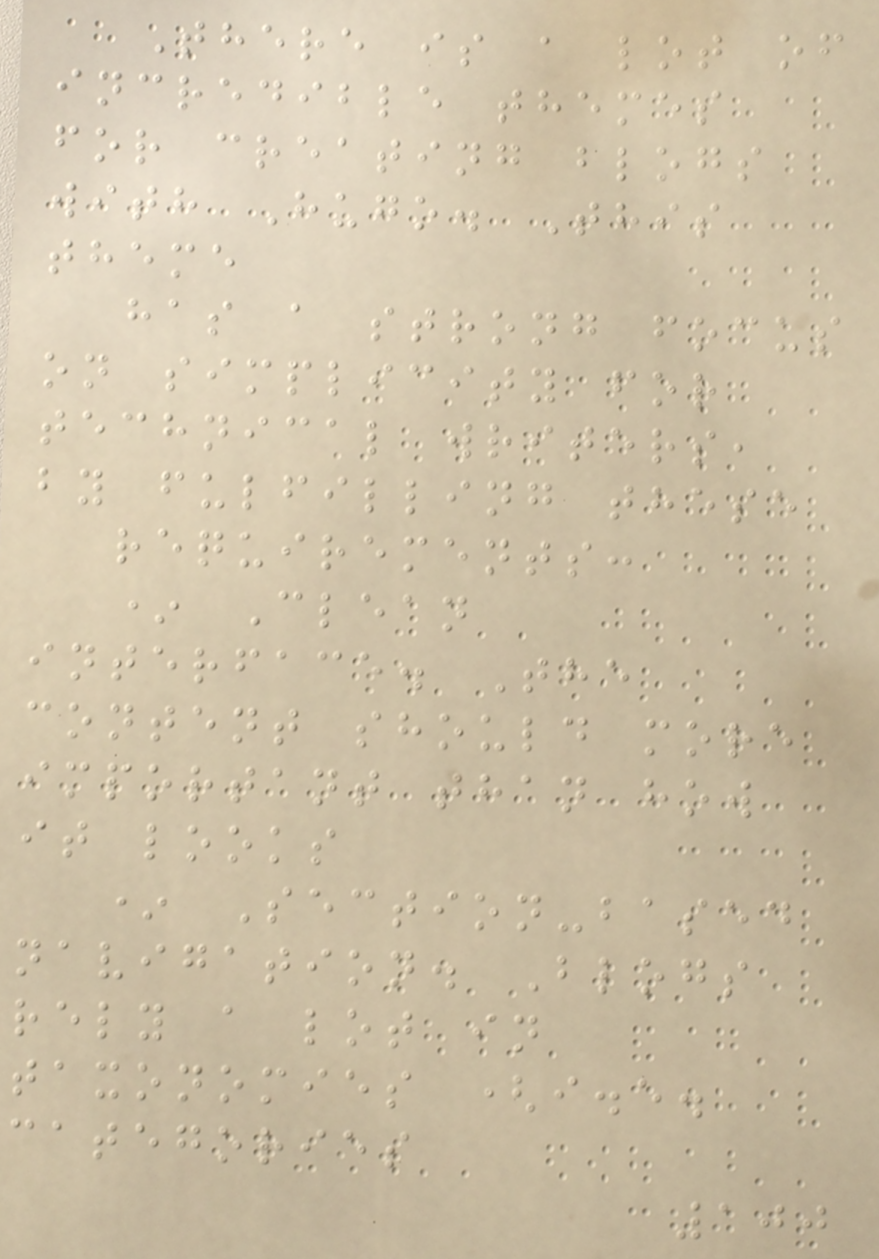There is a lot of
incredible themes
for creating blogs
with Hugo. This
theme
has a strong focus
on simplicity for
technical writers,
by fulfilling these
requirements:
* Clean
interface. The
content should more
important than how
it looks
* Section-based
navigation. Blogs
rely a lot in
taxonomies (i.e.
categories
100
